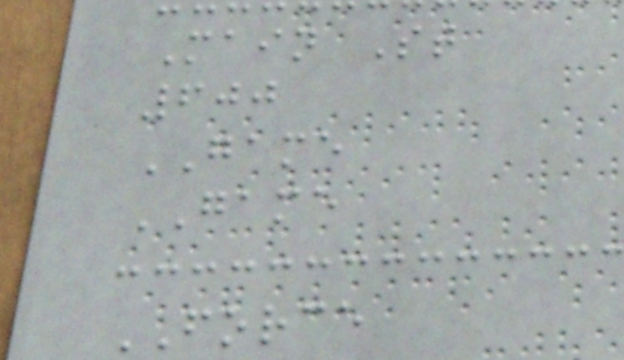Main St
600
GAME
GAME
FORCE
